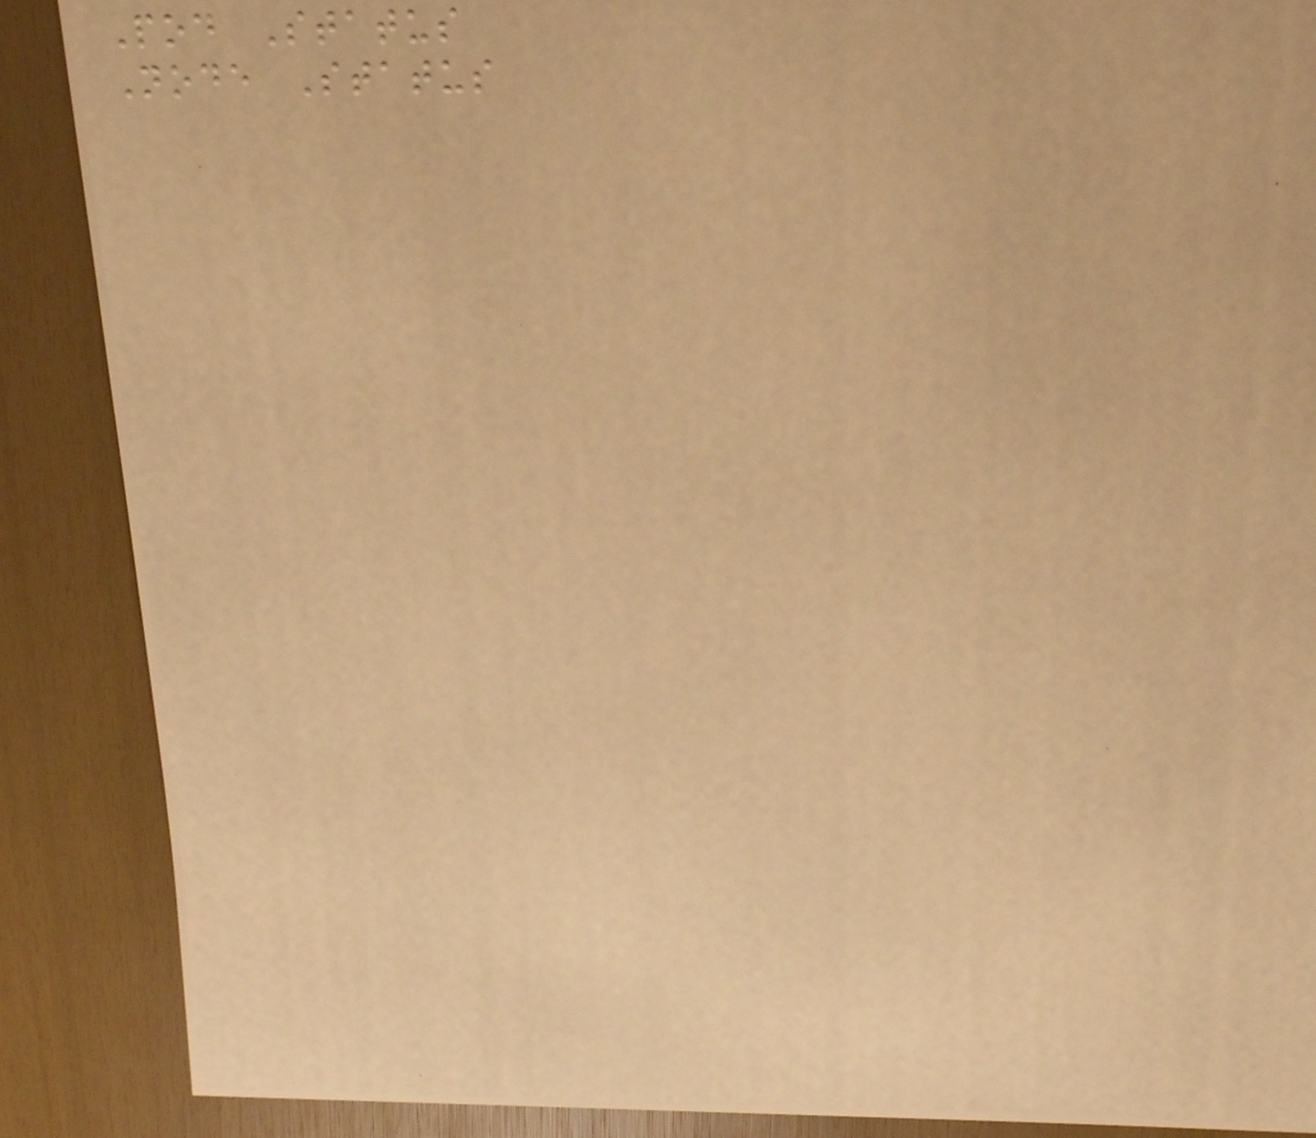Pod Status
Node Status
